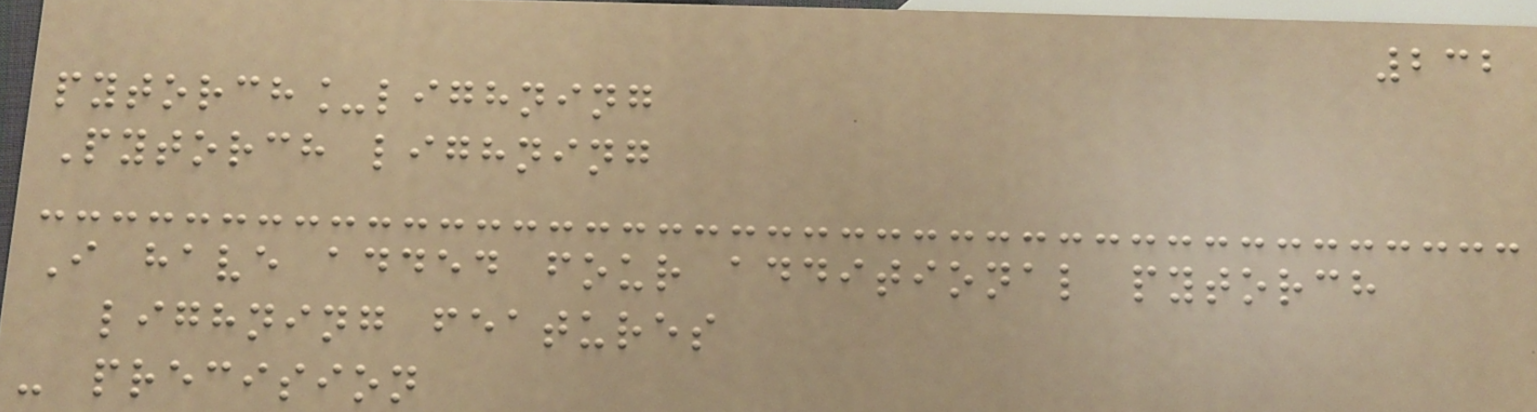232
pytorch_lighning
Pytorch lighning
I have added four additional pytorch
lighning features
- precision
